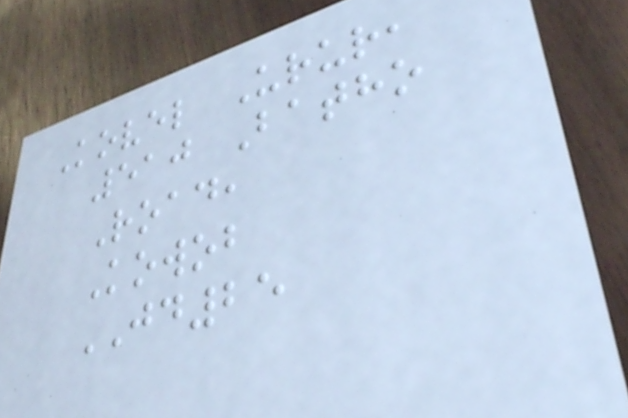Kovel Urur,
510 Batho
Road,
Kowob
JD25
